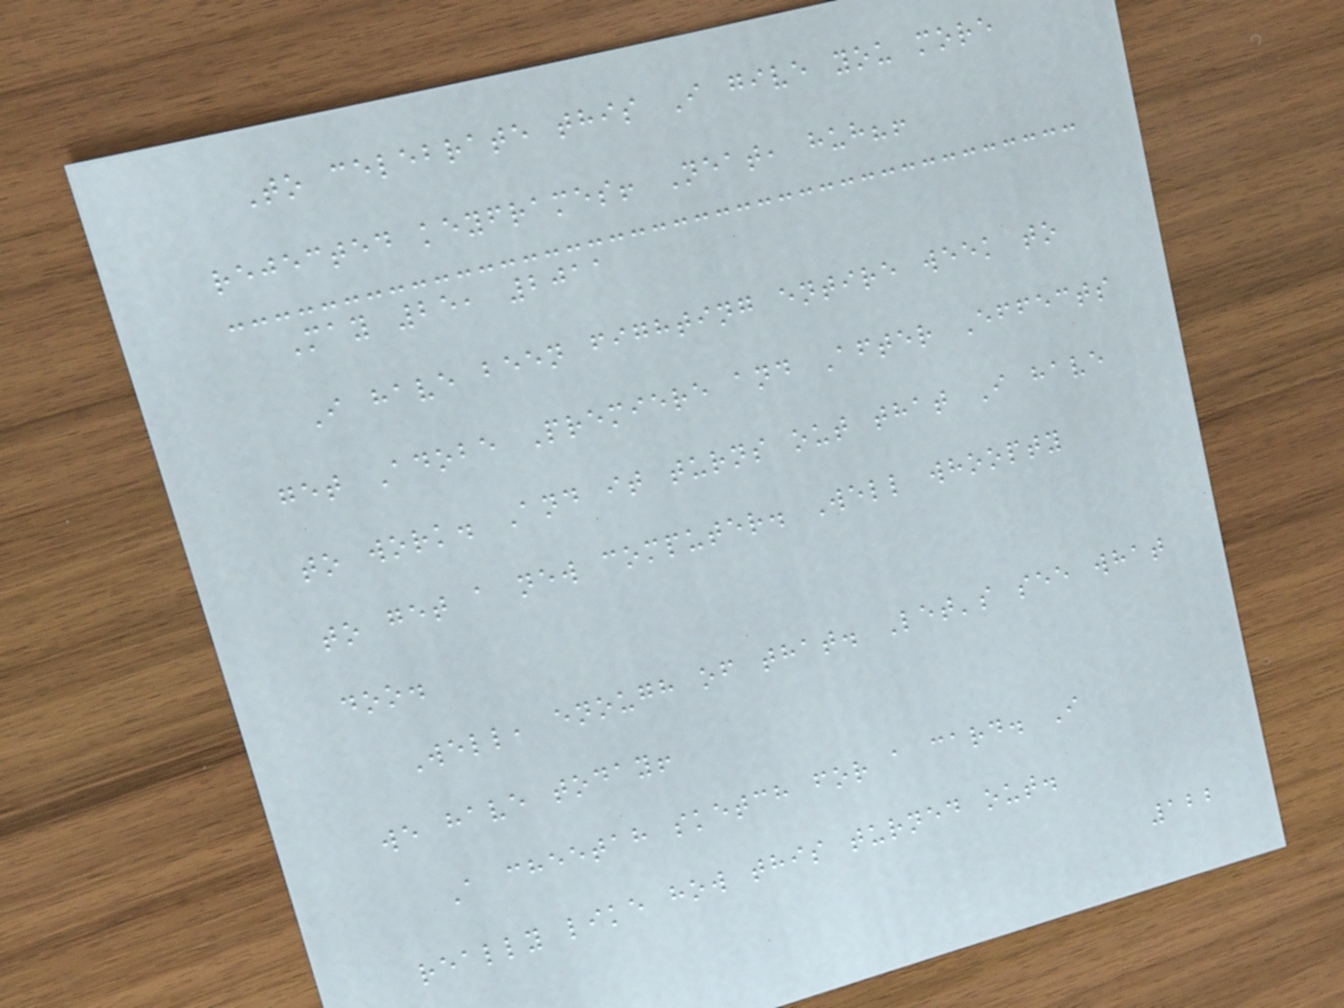To celebrate this I give you more
rejected keyframes! Neat, huh?!
May 25, 2011
I have been fighting entire week to
get Adobe Premiere and After Effects
to work. And it turns out that I have
to get a new computer. Well whoopty
doo.
Well, enough of that. Let's see what
we have today!
A cheetah sketch for a card. I
really like how this turned out.
122
